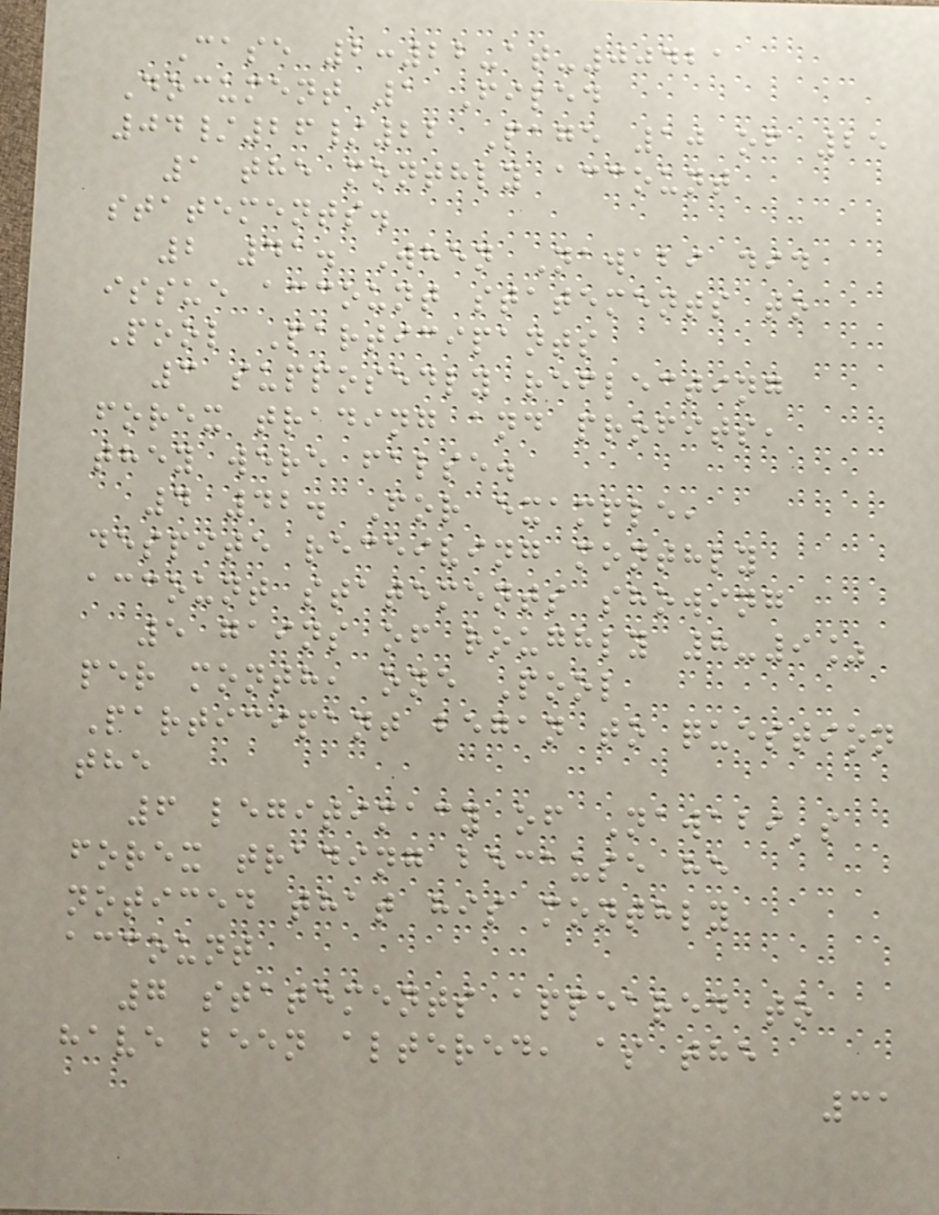Case 2:22-at-00421
Document 1 Filed
04/26/22 Page 10 of 25
1 the monthly account
statements.
2 41. When Nawabi did
issue account statements to
Pool Participants
3 supposedly reflecting
forex trading and profits,
they were false.
4 42. For example,
despite receiving monthly
account statements showing
5 gains of roughly 8-9%
per month, one Pool
Participant began to question
the
6 legitimacy of Nawabi's
forex trading because he
noticed that his monthly
account
7 statements appeared to
have been altered, as the
31
